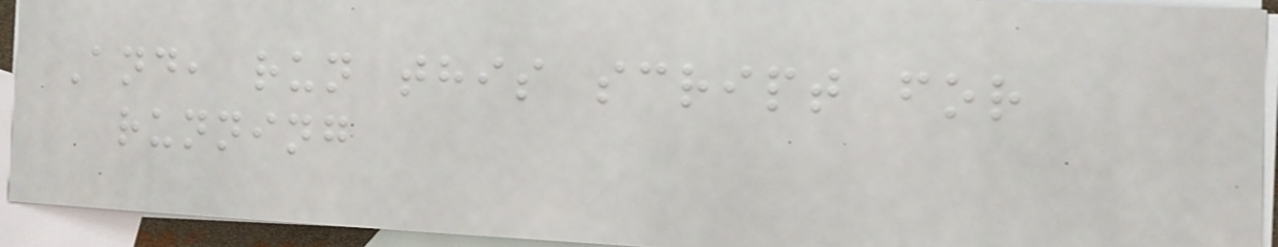And, run this script for
running
